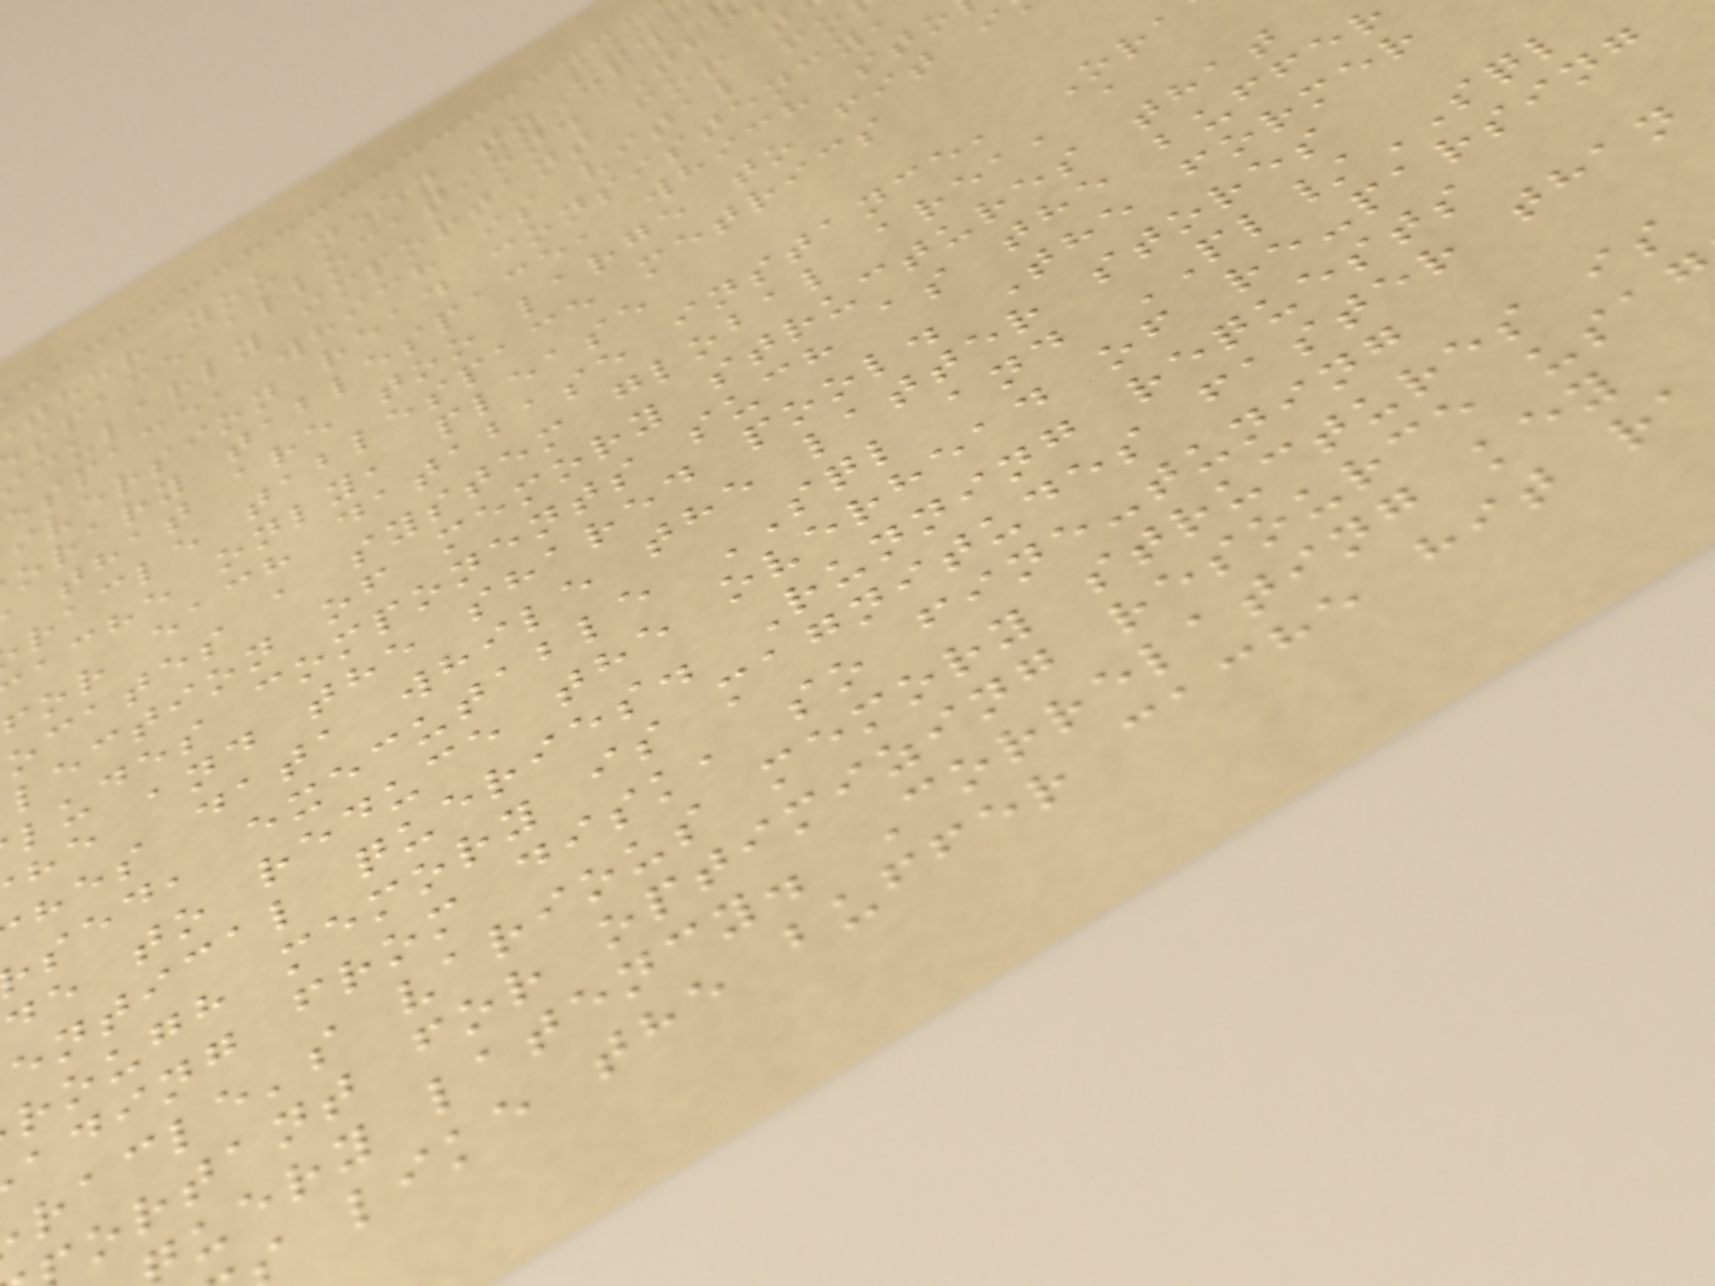ther you need to upda
space allocation. Thi
cularly important for t
espace, which is vital fo
iversion read consistency,
orary tablespace, which sto
that are too large to fit i
racle tablespace metrics
ache only, please
for each database instance, Ora
ocates a system global area, a
lection of memory structures that
ludes components such as the buffer
he and the shared pool. The former
hes data while the latter stores
sed, executable SQL and PL/SQL
de to reduce the overhead of re-parsing
entical queries. Running requests
rough memory is magnitudes faster than
ading from disk, so fine-tuning
racle's various memory structures is
ortant for optimizing resource usa
uery latency. Correlating key
like the buffer cache hit ra
